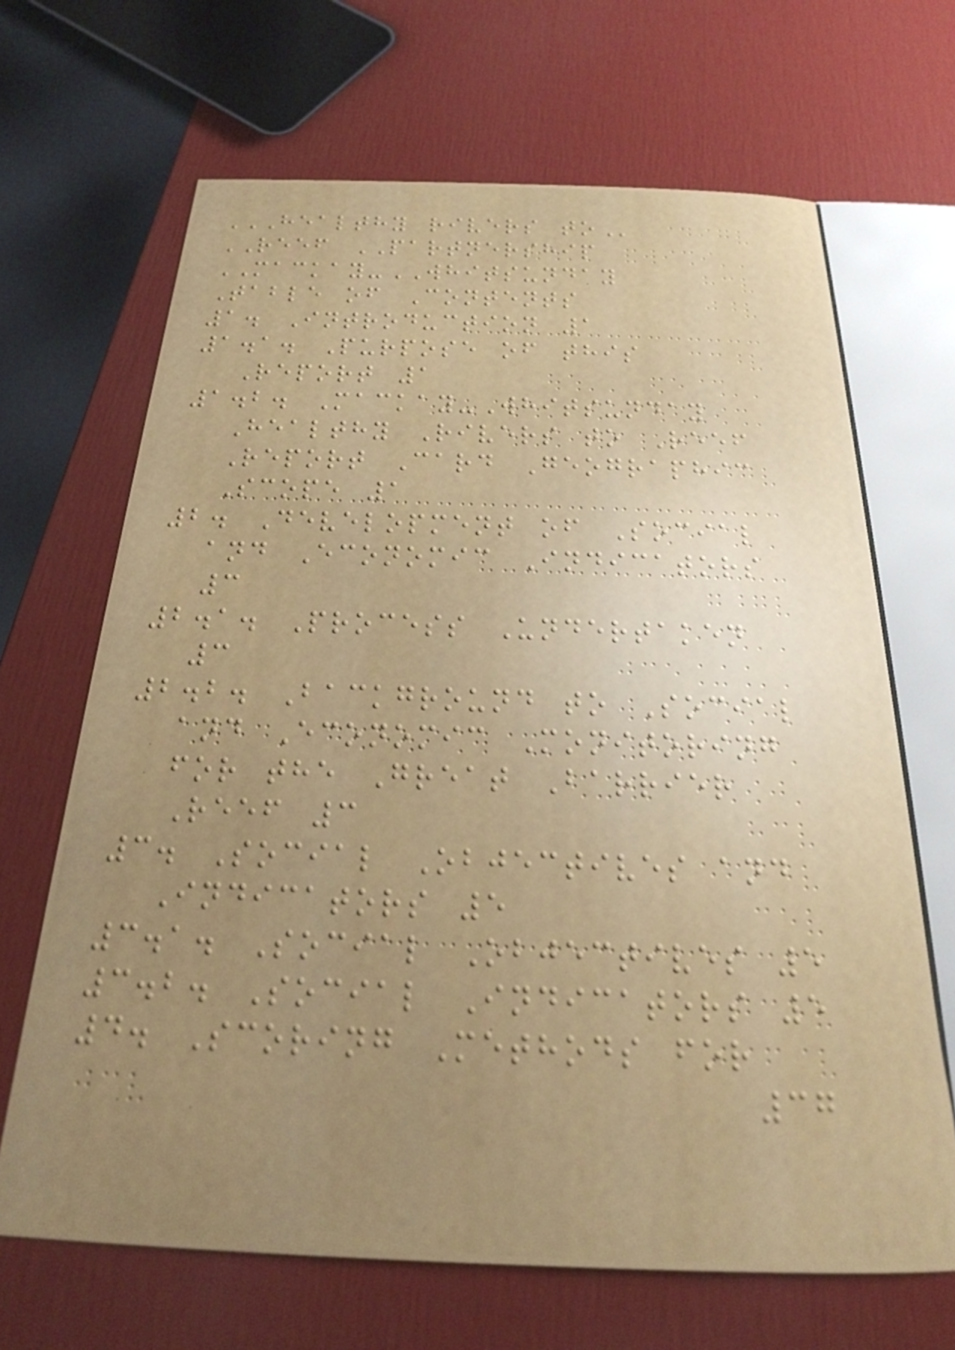HEALTHY RIVERS TO
REEF PARTNERSHIP
MACKAY-WHITSUNDAY
Table of Contents
1. Introduction 1
1.1. Purpose of this
Report 1
1.2. Mackay-Whitsunday
Healthy Rivers to Reef
Report Card Geographic
Scope 1
2. Development of Social
and Economic Indicators
3
2.1. Process Undertaken
3
2.2. Background to Social
and Economic Monitoring
for the Great Barrier
Reef 3
3. Social Objectives and
Indicators 5
3.1. Social Objectives 5
3.2. Social Indicators 5
4. Scoring Methods for
37
